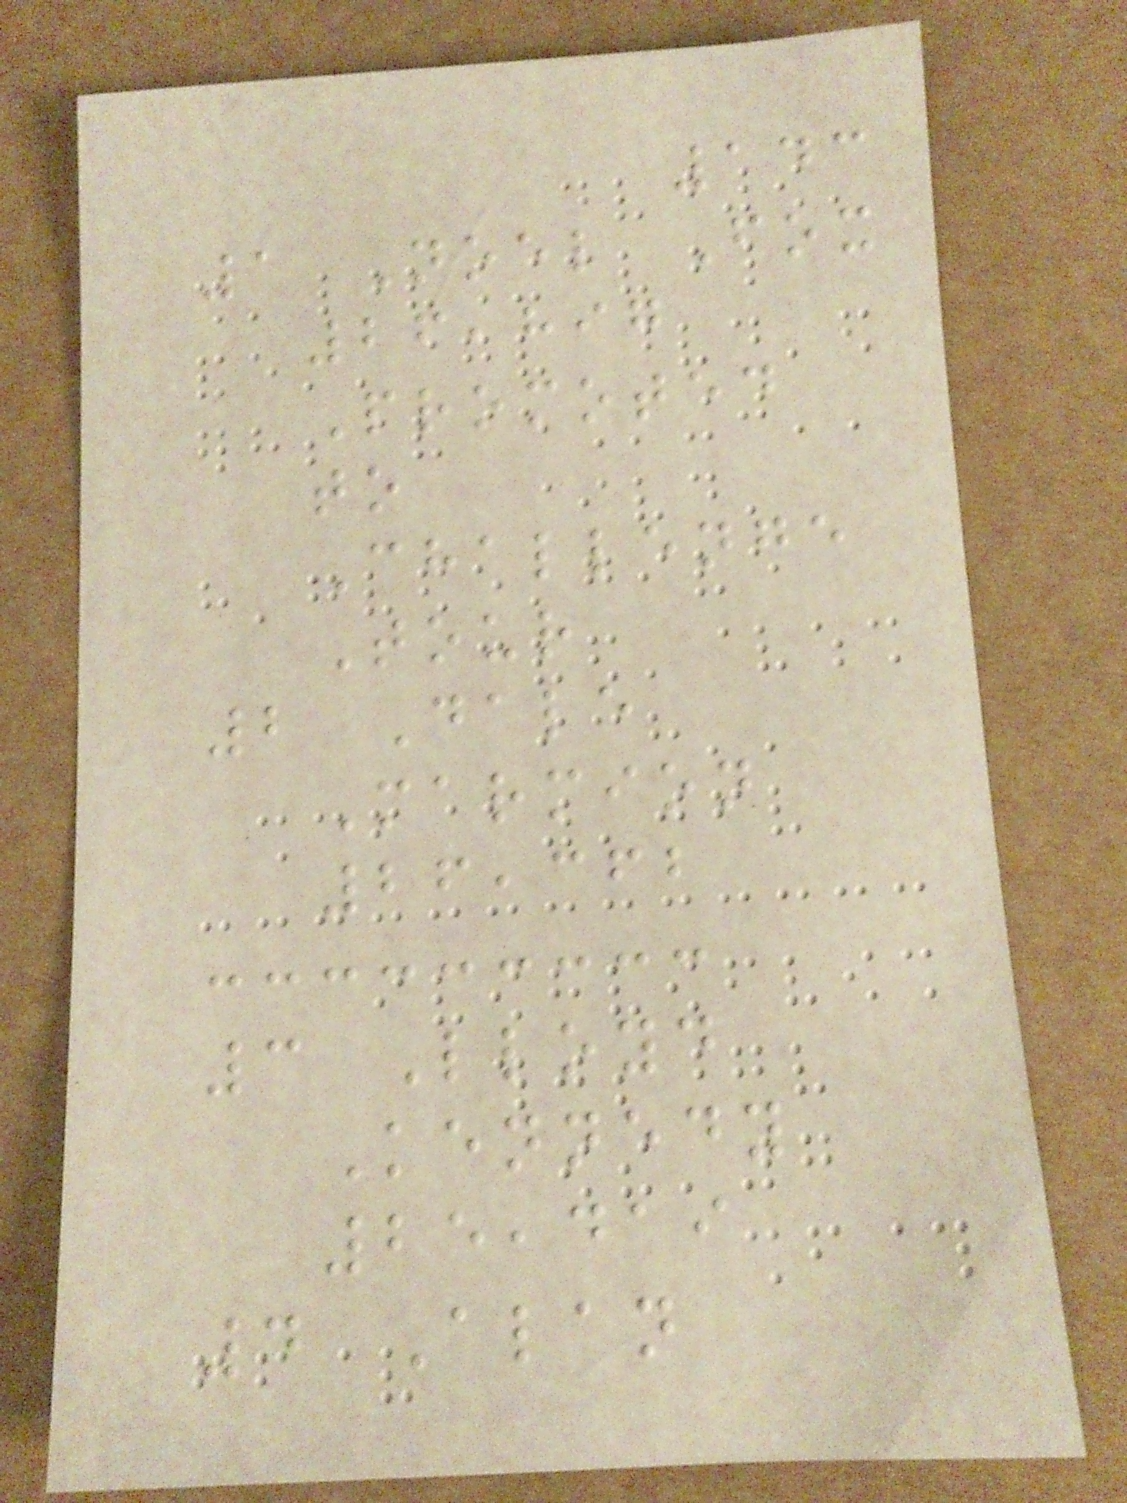143
1 Noel Fox
26,897
Promoted
to
Challenge
Tour
2 Dale
Marmion
26,362
3 Lloyd
Kennedy
25,419
4 Alan
